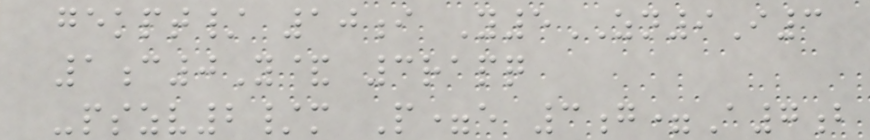gekpt/ 10i Y5ZN9I3
1c0Y& 3rapq
-pszv2/m P=e 3g=A7b
